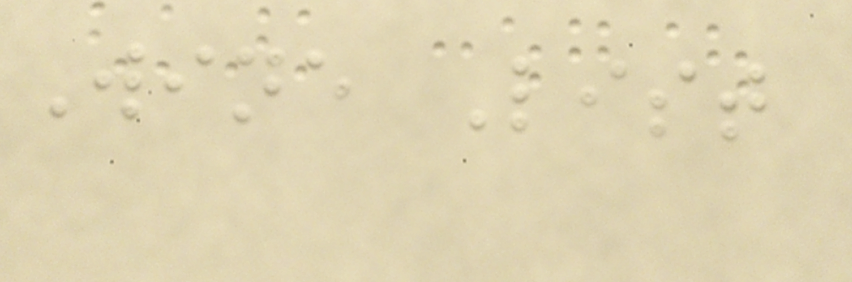Wine List
